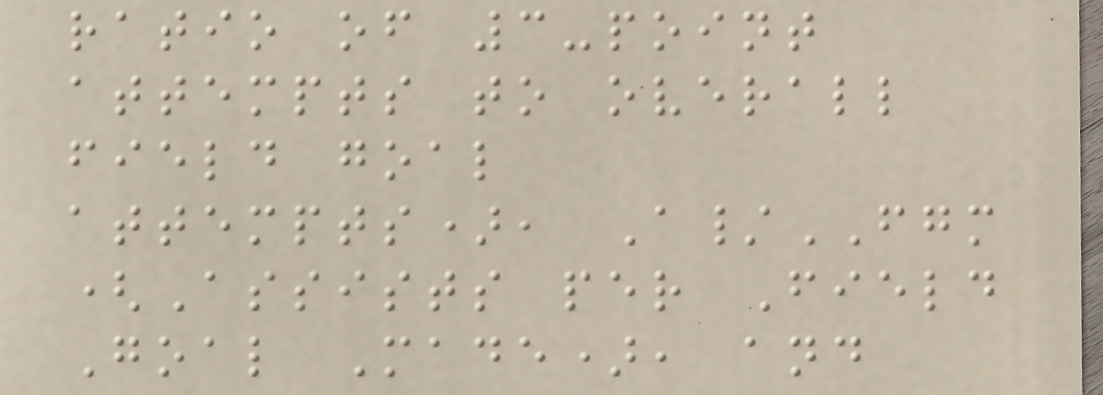ratio of 3-point
attempts to overall
field goal
attempts), A/FGM
(Assists per Field
Goal Made), and
